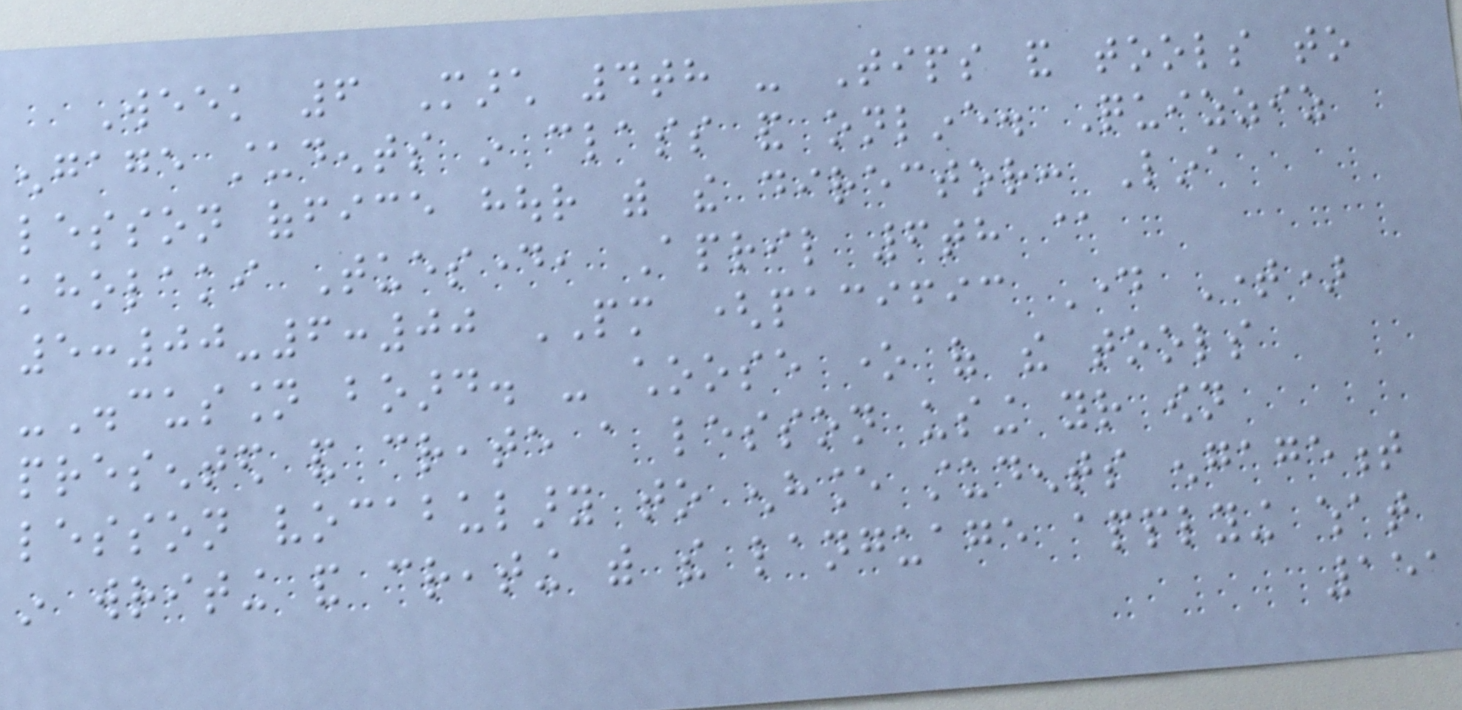Week 6 March 4th - Tips and tools to
engage students in class and online. Quizziz
lesson office hour with the director: Lina
kholaki Tuesday, April 6th @
5:00-6:00 PM (pacific Day Time)
-Discussion board. - choose one of the tools
presented and create a lesson using your own
lesson vocabulary to enhance students engagement
in writing and creating with the language applying what
151
